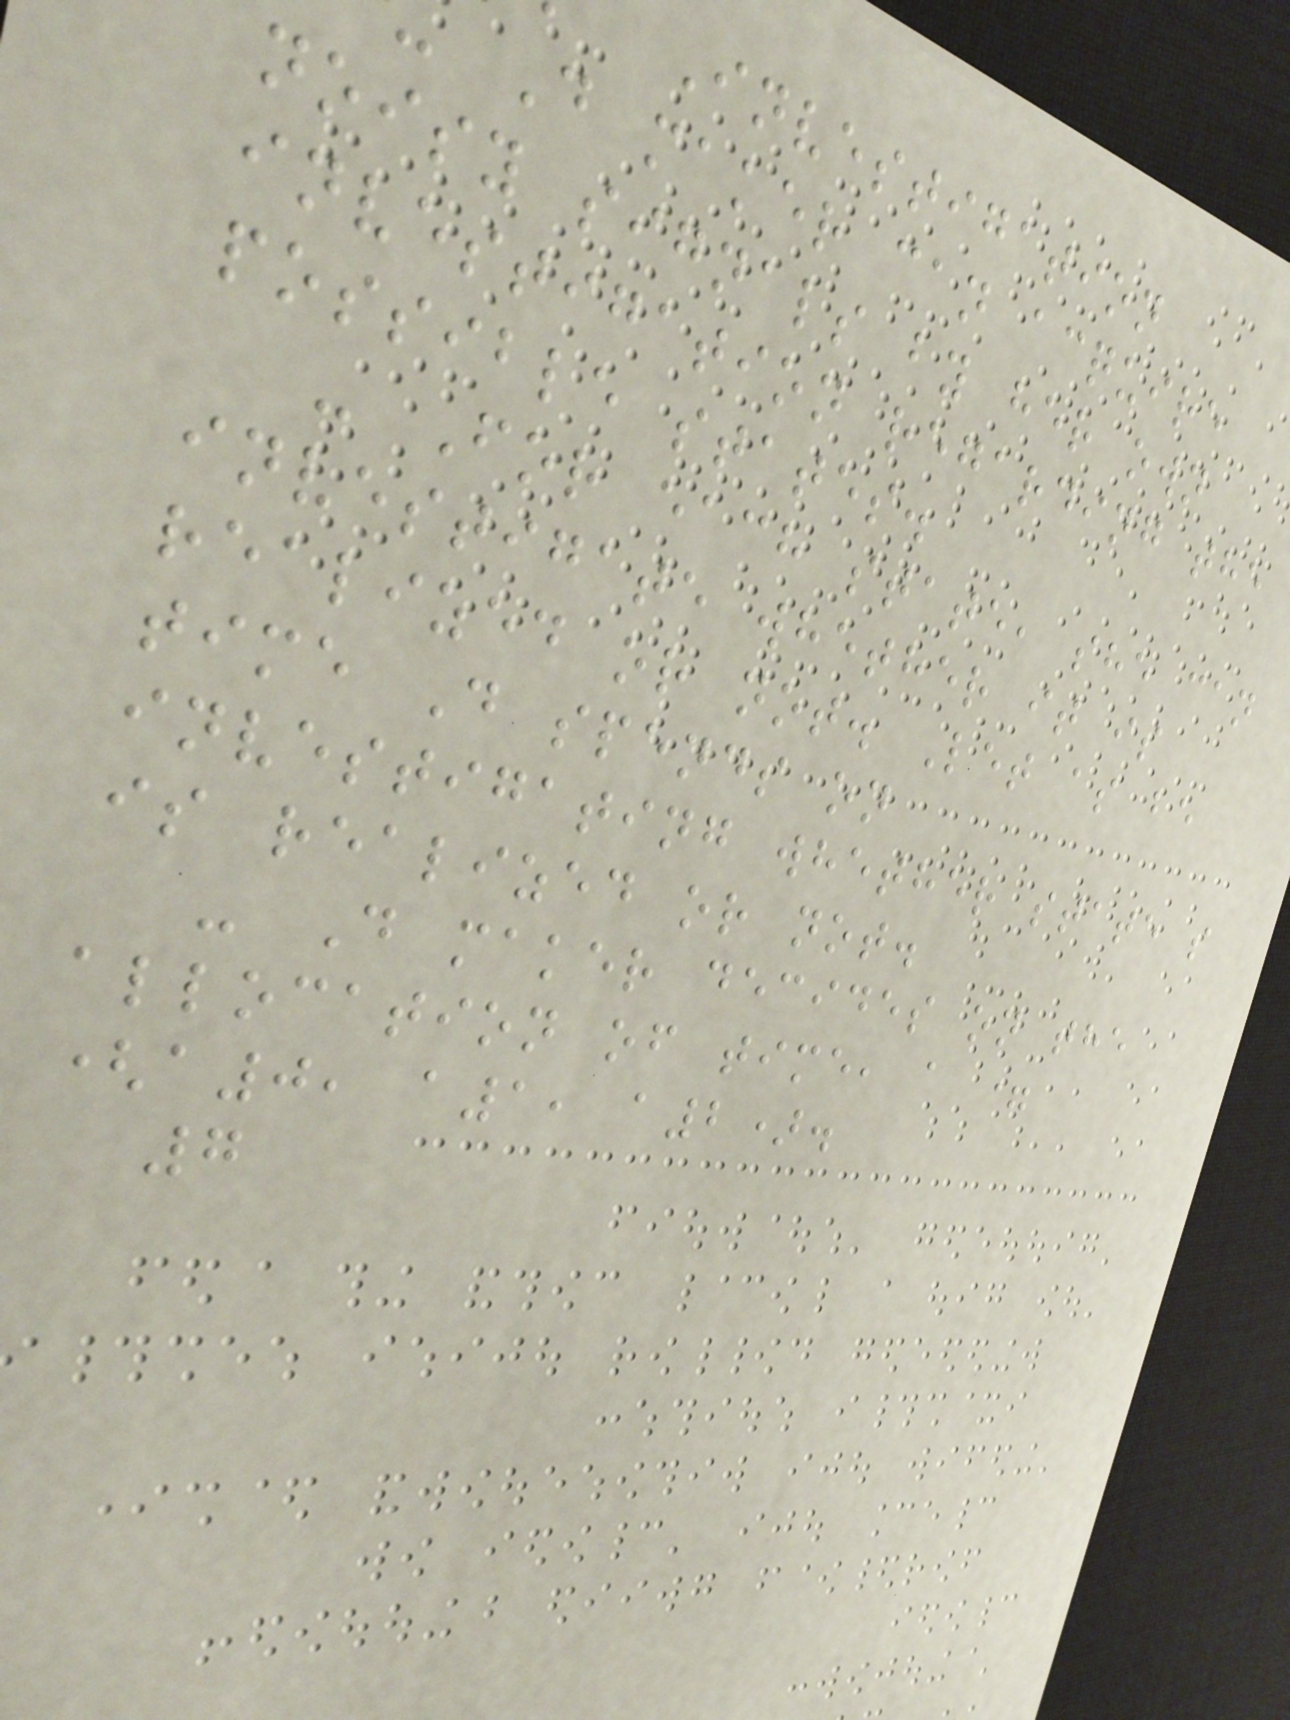Investigation
D maker can acquire
noisy signals by her own
investigation regarding the
possible states.
- For each state, she can
investigate whether it is
realized or not. Let as be
time D spends on
investigating whether state s
is realized or not.
- D maker decides on the
allocation of time, a =
(a0, a1, a2).
7
